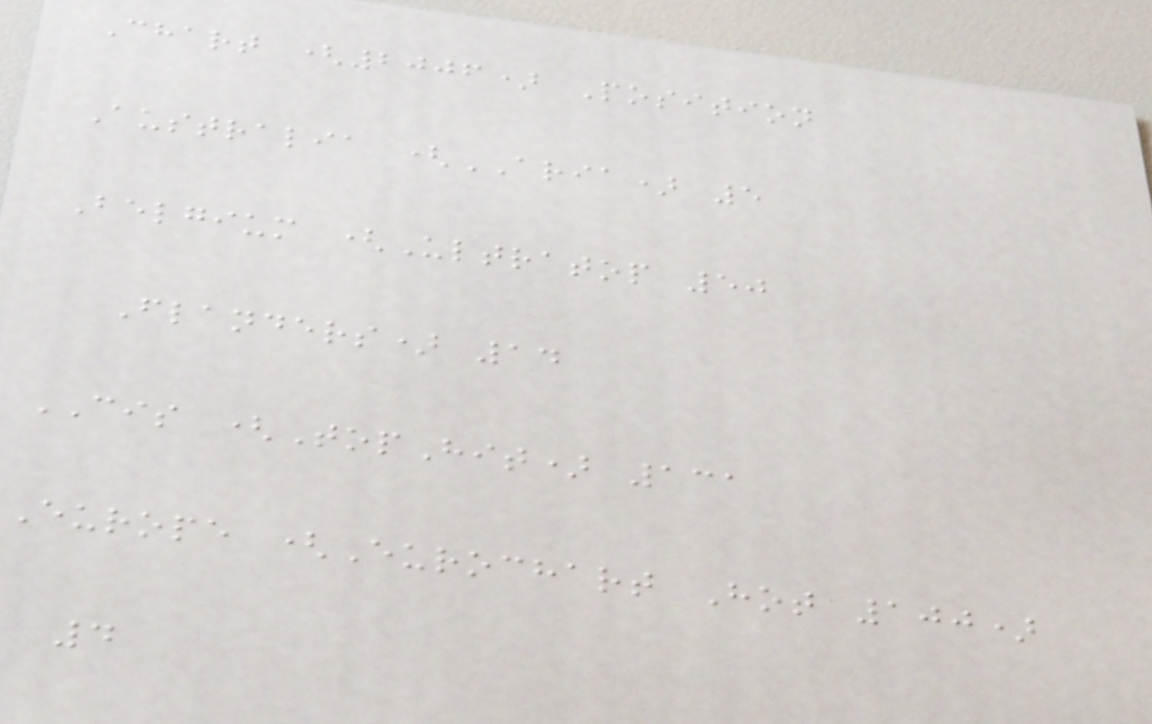Chart (2006) Position
Australia (ARIA) 5
Belgium (Ultratop 50
Flanders) 14
CIS (TopHit) 131
Europe (Eurochart Hot 100)
4
